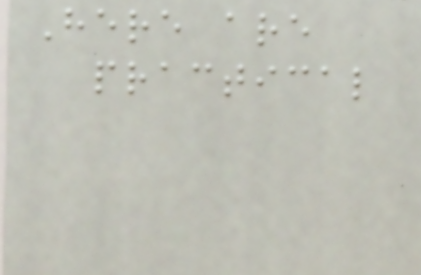Here are
practical
